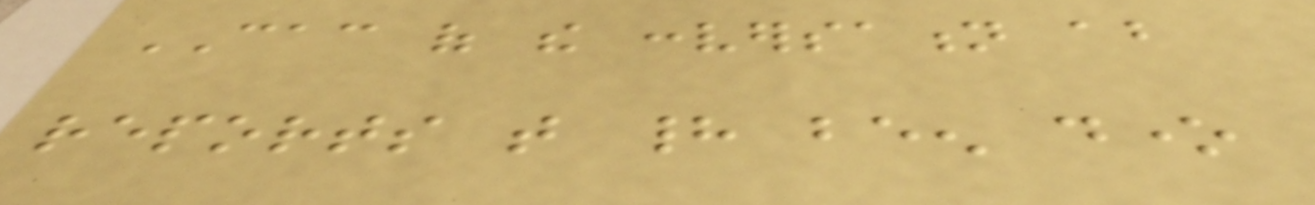CAC of the conversation about
reports that had been done
